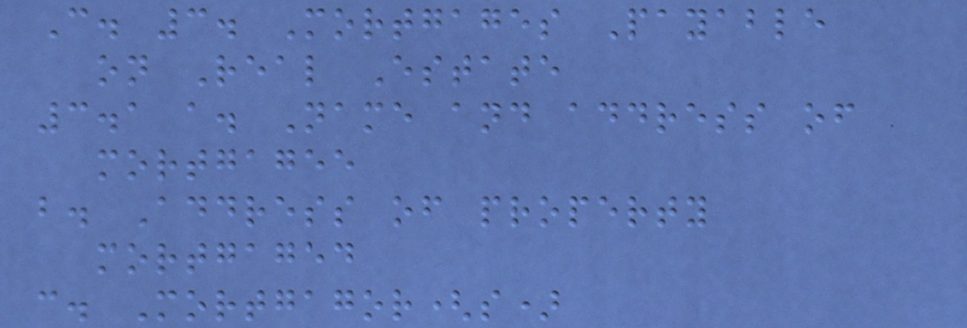C. 3. Mortgages Payable
on Real Estate
3.1 a. Name and address of
mortgagee
b. Address of property
mortgaged
c. Mortgagor(s)
